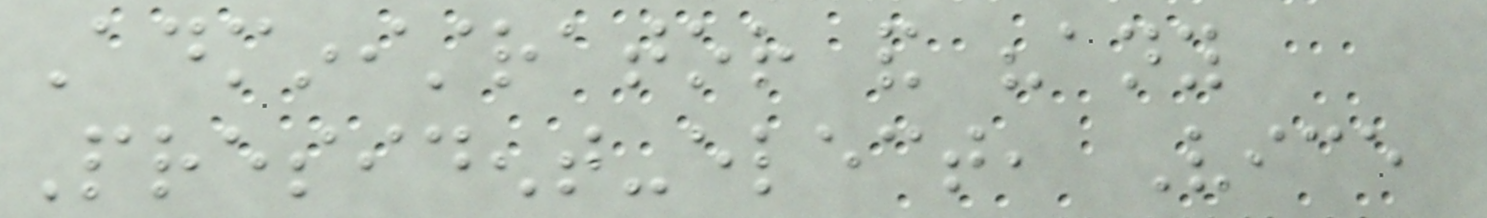Administrator and "any
President-elect, Vice
